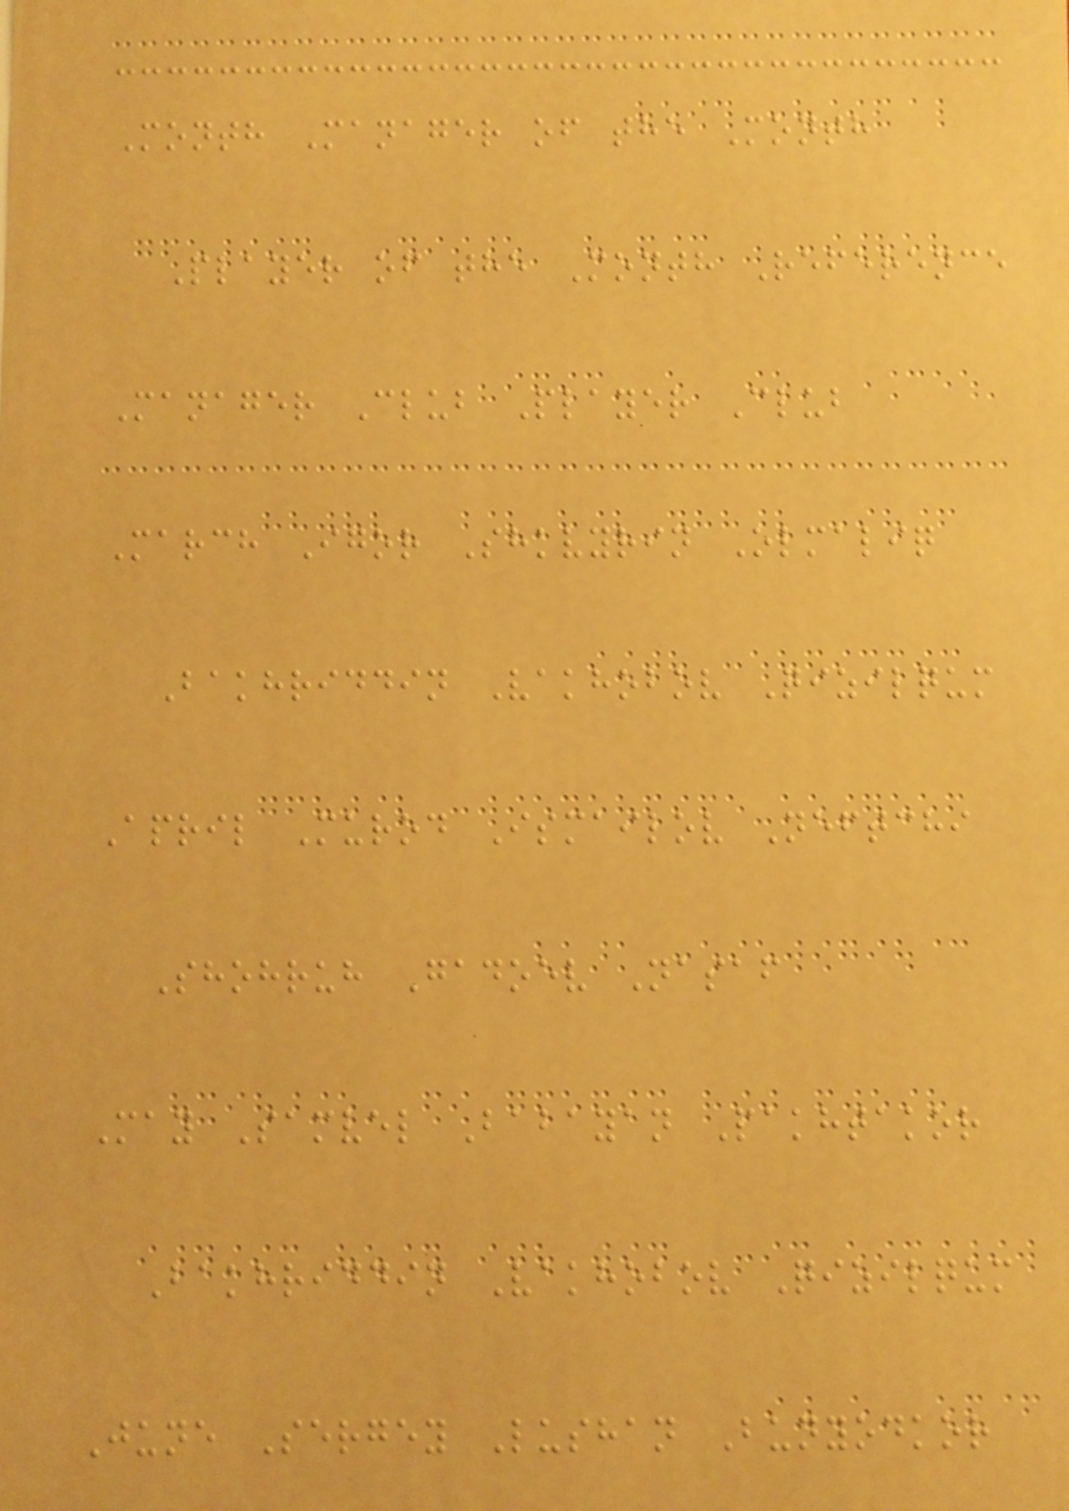Month Manager of the Month
Player of the Month Reference
Manager Club Player Club
March Igor Shkvyrin Olmaliq
Bakhriddin Vakhobov Qizilqum
April Murod Ismailov Neftchi
Shohruh Gadoev Nasaf
May Samvel Babayan Pakhtakor
Bakhriddin Vakhobov Qizilqum
June Sergey Lushan Bunyodkor
